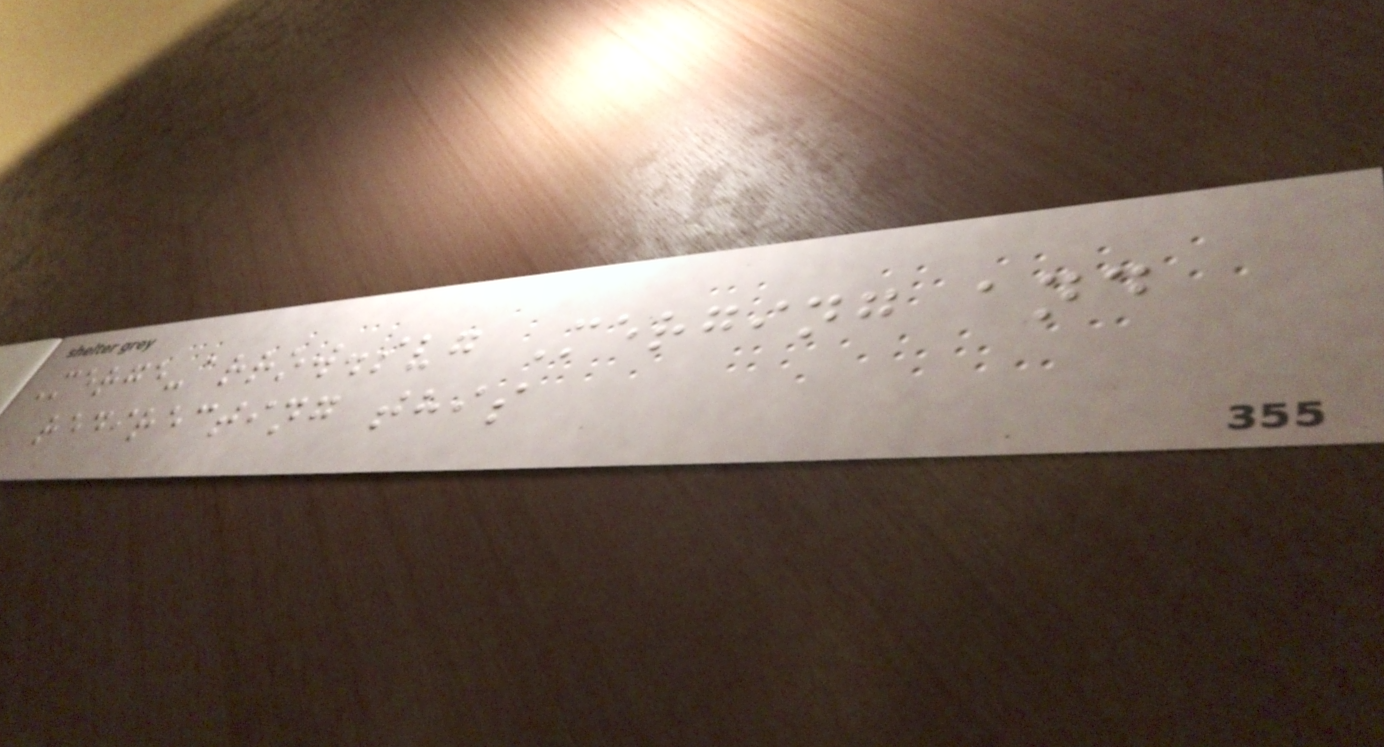Merge-arrow.svg Merging and
redirecting this
